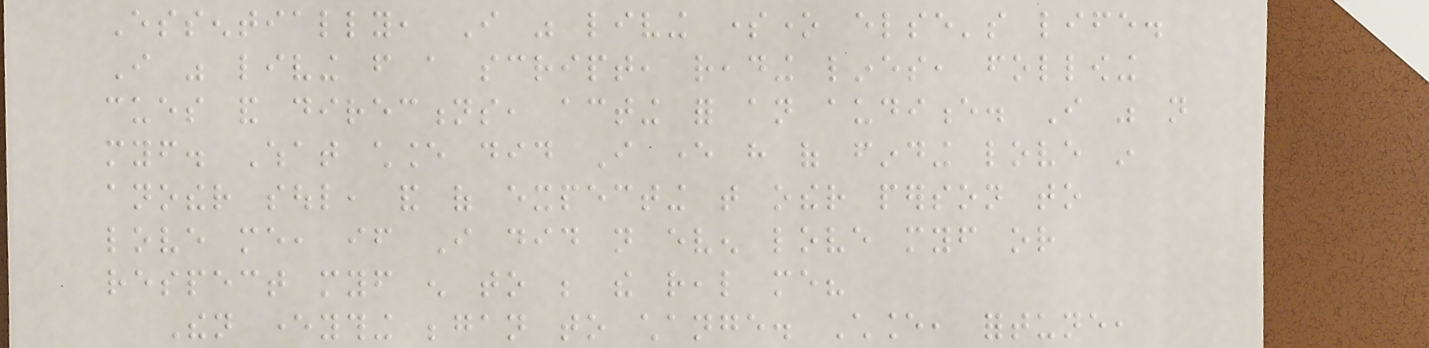Essentially, I was living someone else's life.
I was living from a script, reading lines, following
cues and directions, acting for an audience. I was not
myself. What chance did I ever have of finding love in
another soul, and of expecting that other person to
love me, if I did not even love myself or
respect myself enough to be the real me?
Then everything began to change. Chance, fortune,
